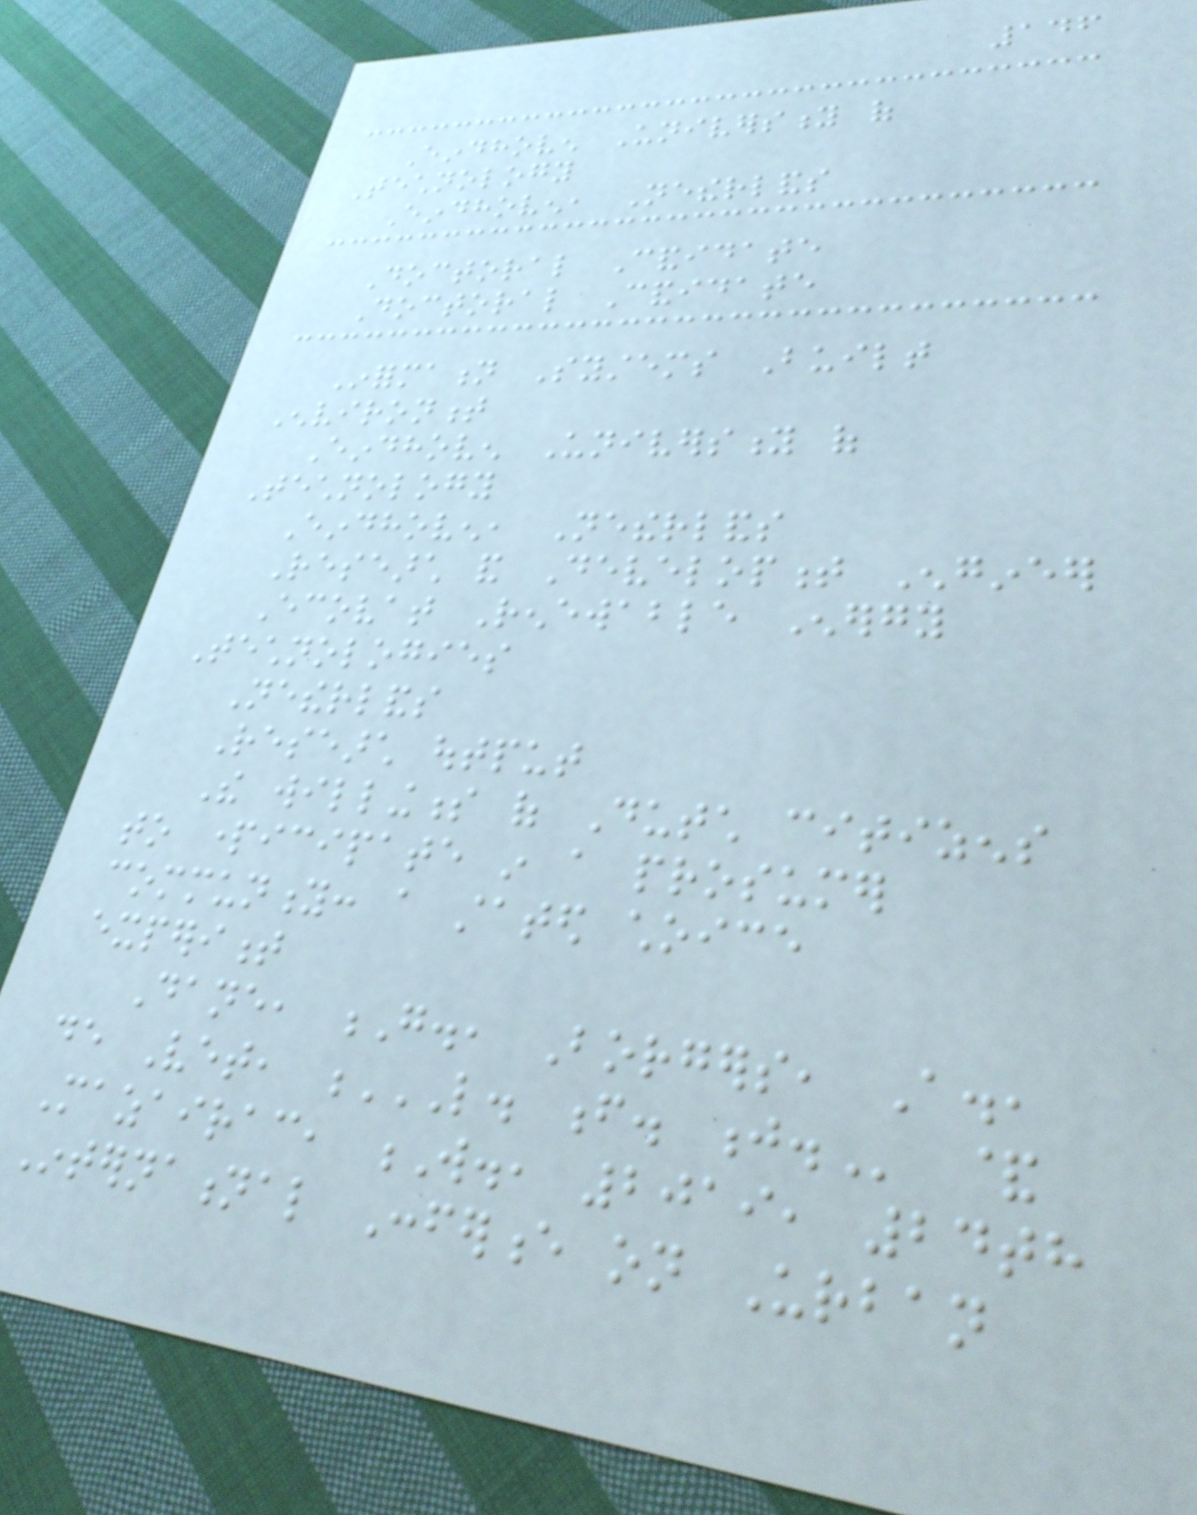146
Eindhoven University of
Technology
Eindhoven, Netherlands
Doctoral Candidate
Doctoral Candidate
Information Systems Built
Environment
Eindhoven University of
Technology
Eindhoven, Netherlands
Research and Development Engineer
Ecovat Renewable Energy
Technologies
Netherlands
Research output
The willingness of Dutch citizens
to participate in a prosumer
community: a stated choice
experiment
Dane, G., Borgers, A.,
de Vet, L. F. J. &
Mazairac, W., 2019, 24th
International Conference on Urban
